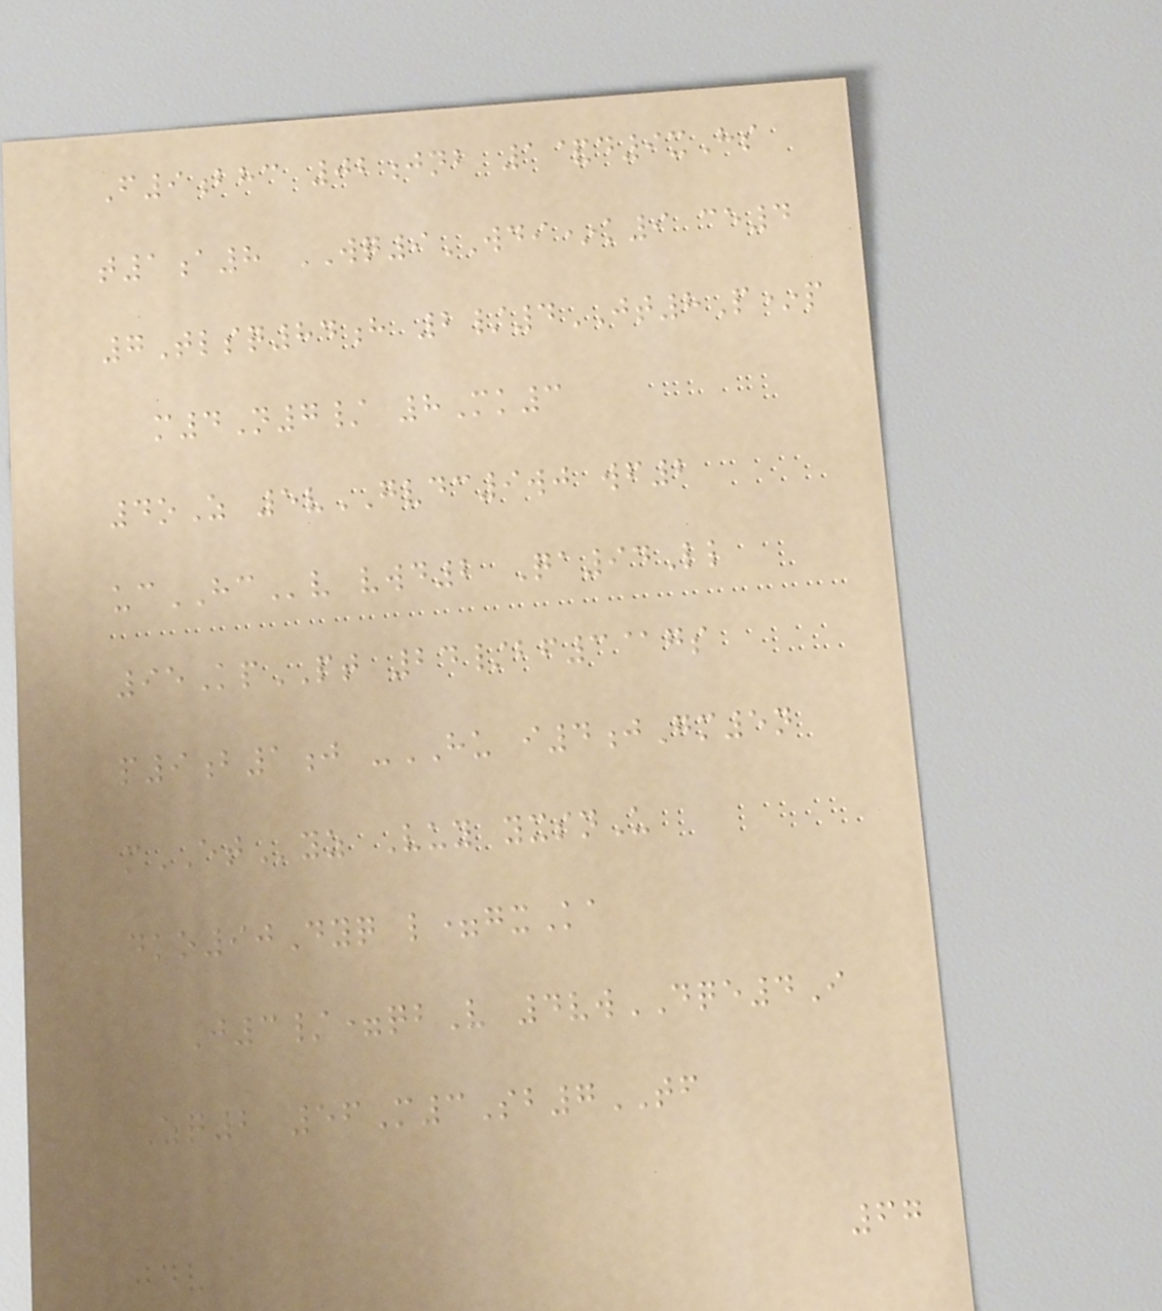F9bhc 02jnb 1&d9xHs
t1a8 WQ9WDI*k9 ce4
7Tlsq84h 2/4JT8P*p
m4N7/ 8Mk3
4oZ 5vGVDC9wj wf2
ucHCv vwd2 Qa94Ll
95KpPT 24/bf3@gs
p9b1j -HU i4jGm5n
mETyz Vuy yxsnU
dko90Dyq l=gxKa
J3/=qbV 4vwDQE4I
Zq2 56M3Sb7TF
67
